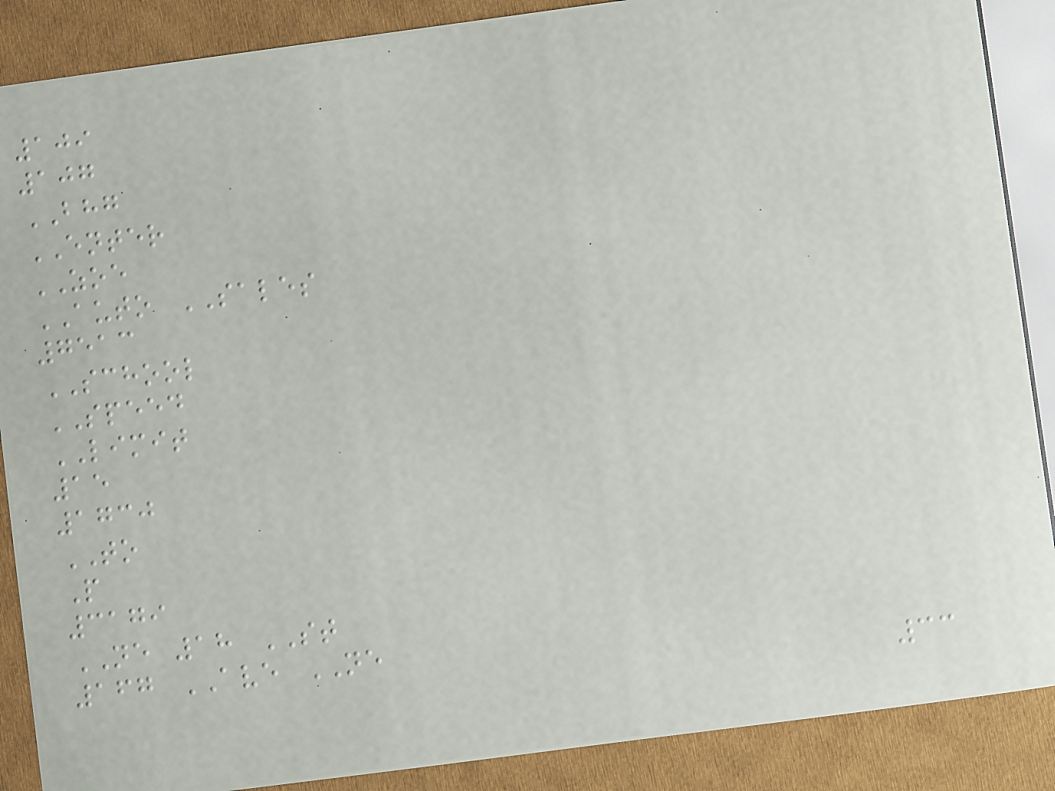109
107
BHG
ENTER
ZOE
AUTO SALES
7513
SCHOOL
SPEED
LIMIT
15
1730
TO
P
3179
NE 18 ST
167 AVE NE
33
